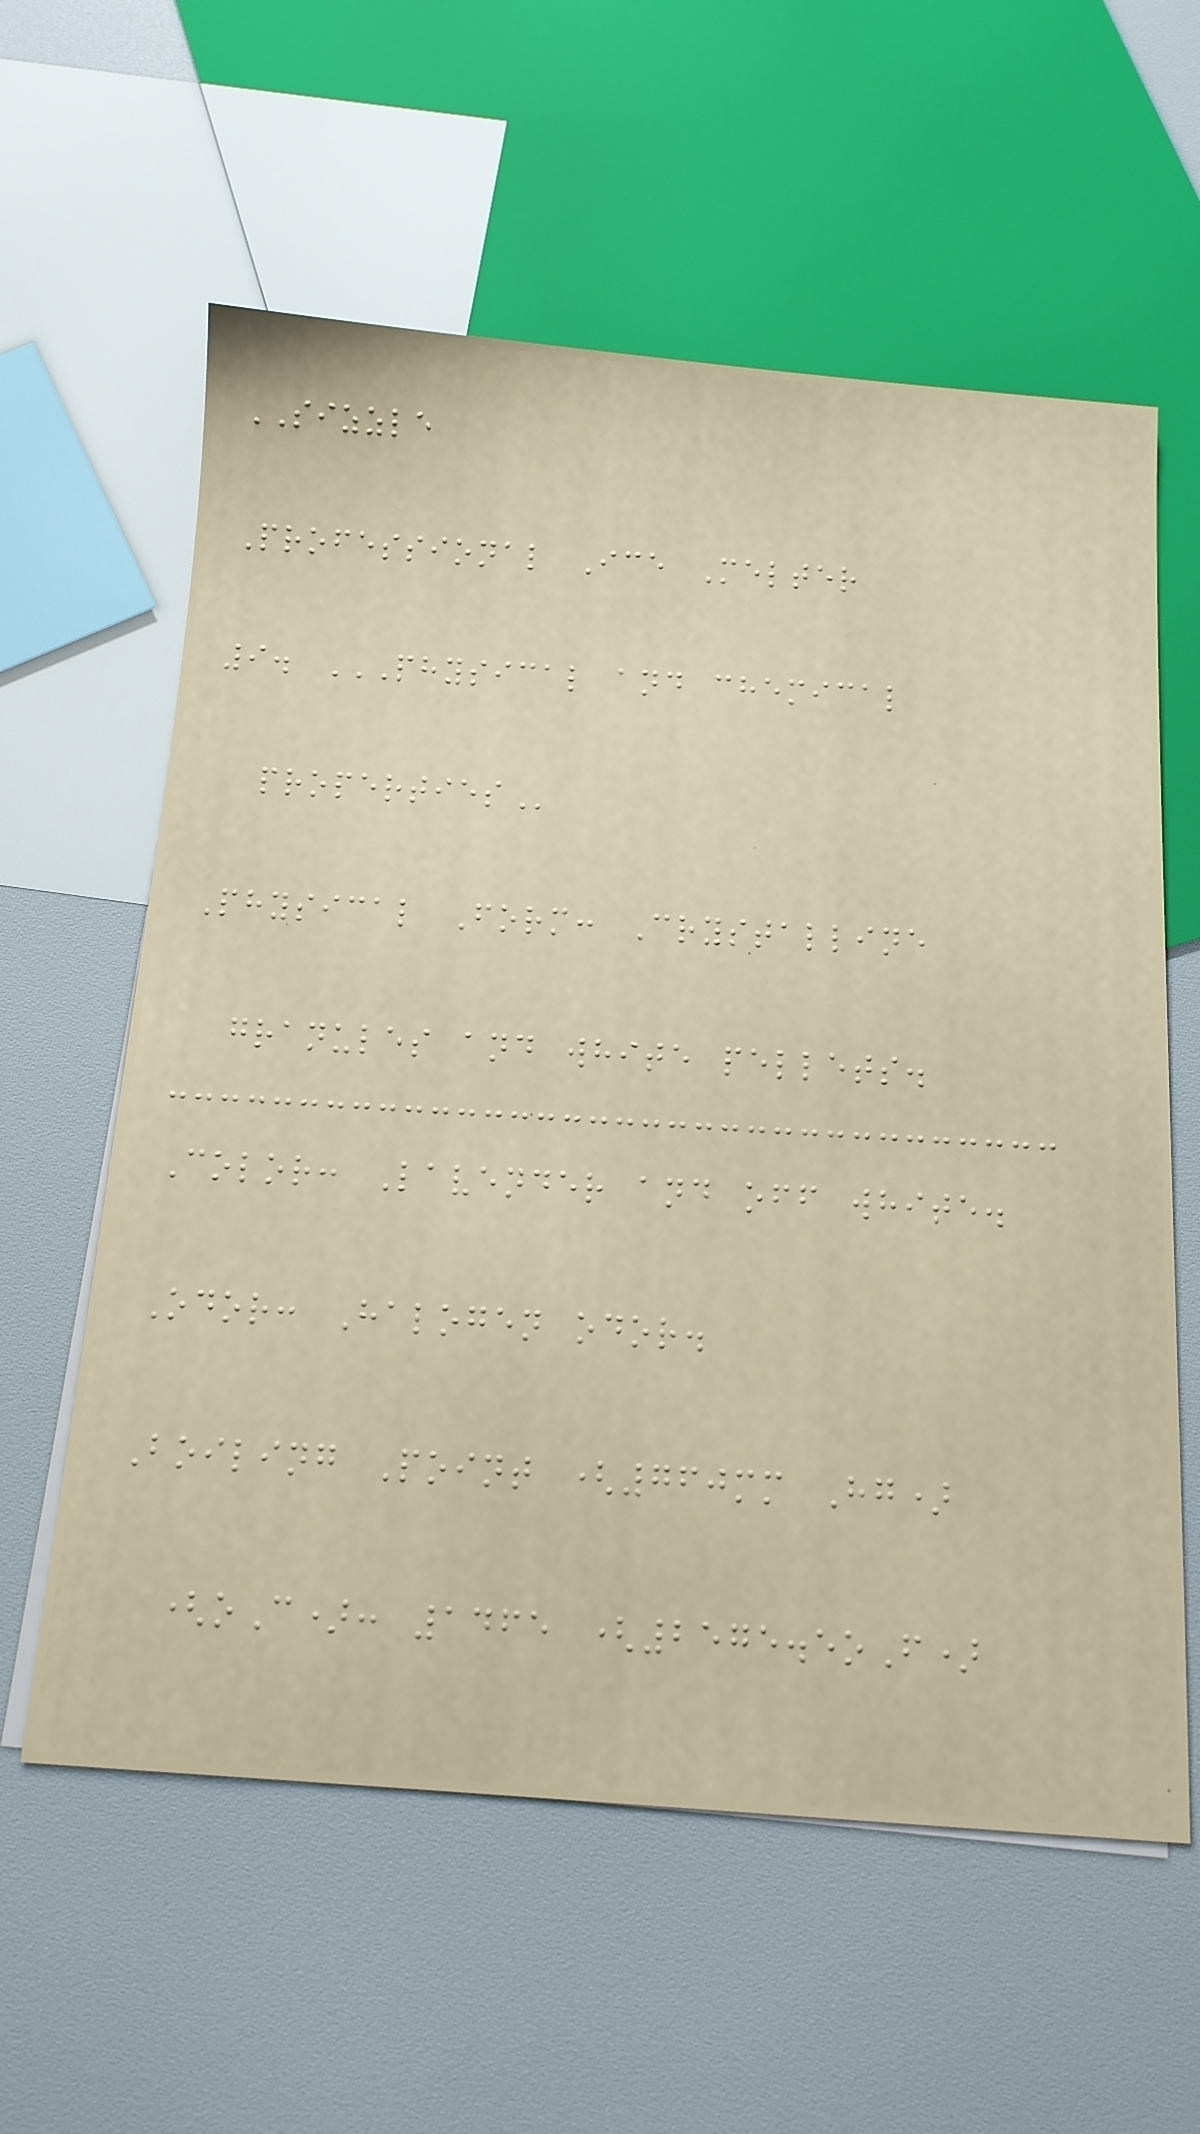SIZZLE
Professional Ice Melter
9. PHYSICAL AND CHEMICAL
PROPERTIES
Physical Form: Crystalline
granules and white pellets.
Color: Lavender and off white.
Odor: Halogen odor.
Boiling Point (760mm Hg)
(oC): 1465 (2575.5oF)
